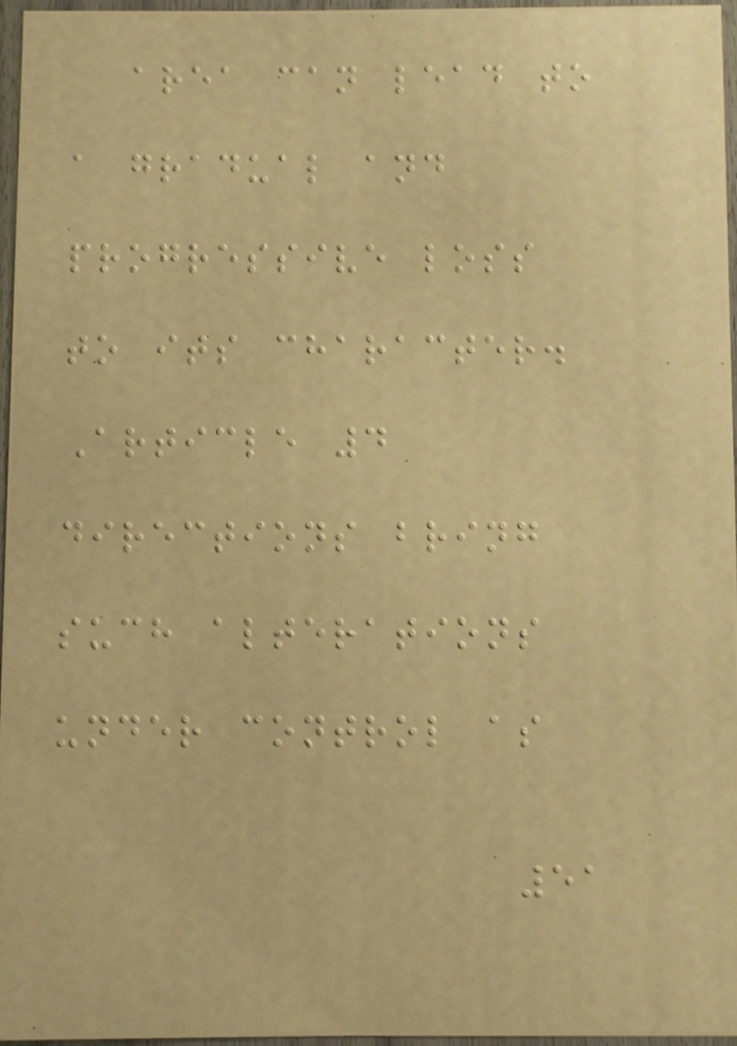area can lead to
a gradual and
progressive loss
to its character.
Article 4
directions bring
such alterations
under control as
51
